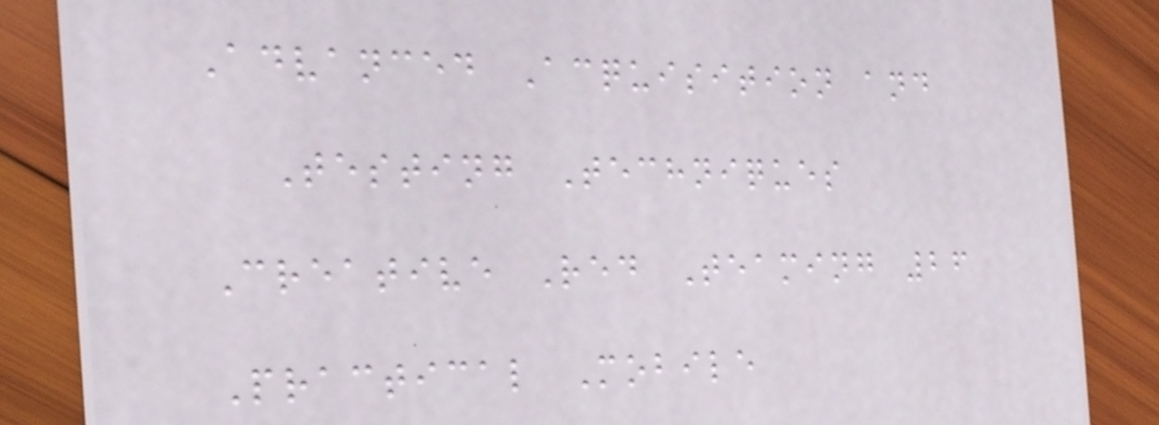Advanced Acquisition and
Testing Techniques
Creative Red Teaming 26
Practical Mobile
